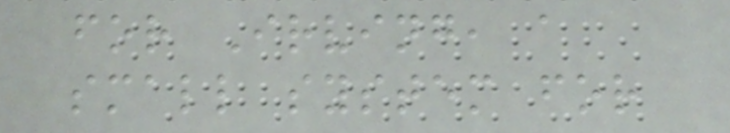for Irving, a
small system for
